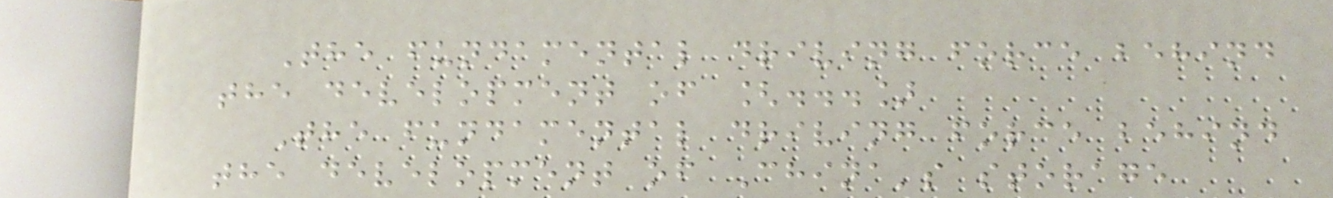The fundamental driving force behind
the development of [...]
The fundamental driving force behind
the development of China's storage
